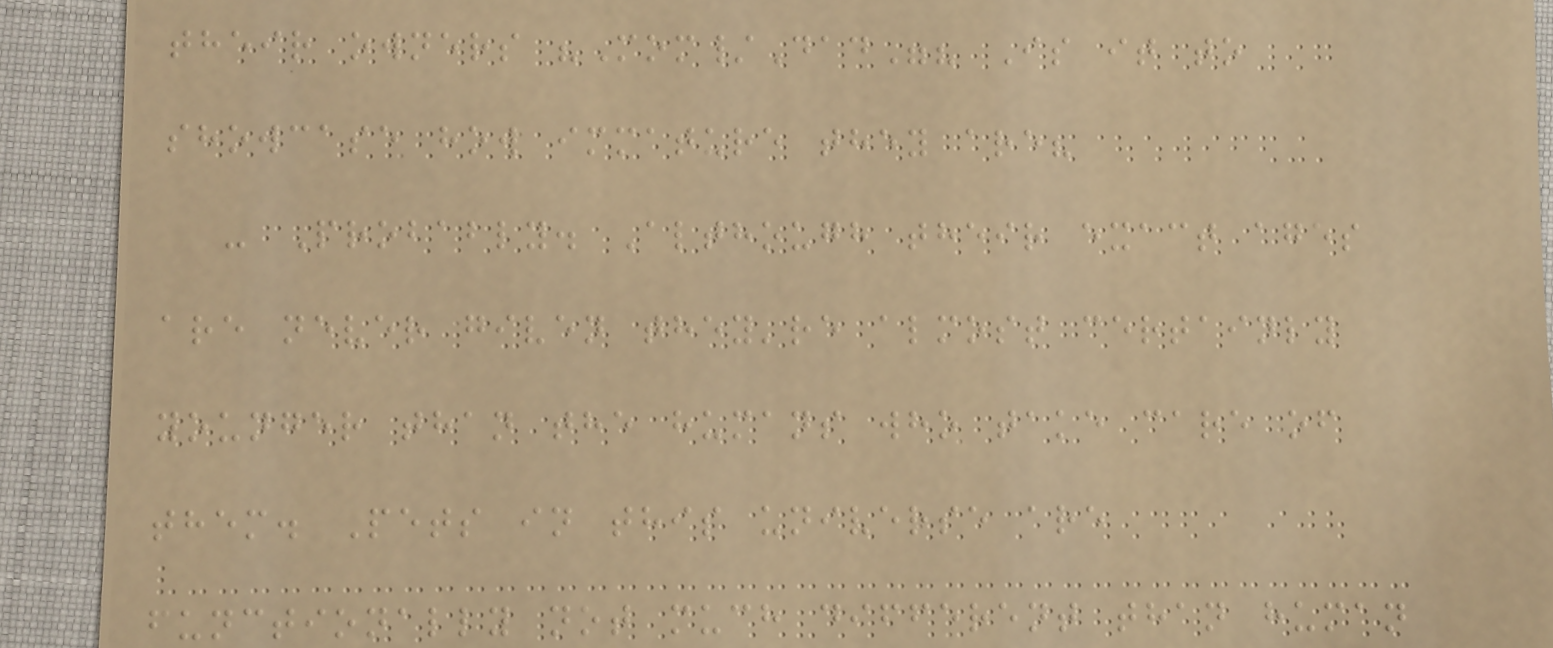their owners "Mom/Dad"? Is it to
showcase how immature they are?
- Probably. Although their exact ages
are never given they're almost certainly
younger than the humans who take care of
them. Pets in this universe are
functionally not much different than human
